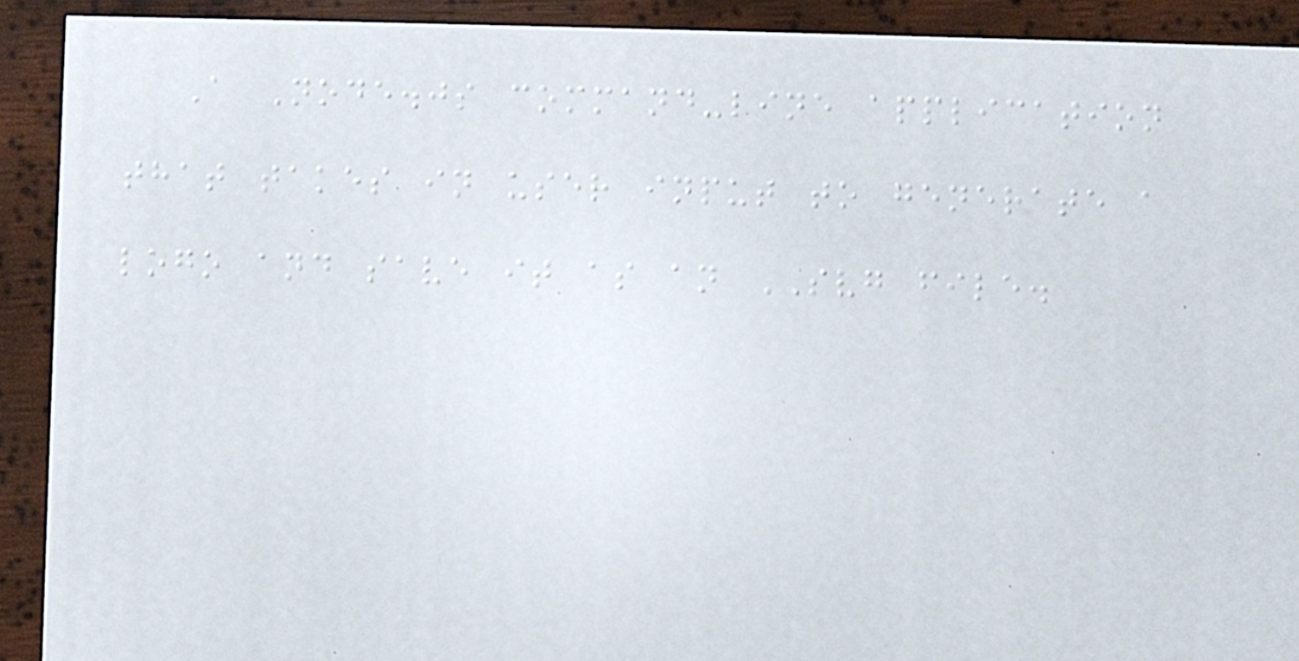A Node.js command-line application
that takes in user input to generate a
logo and save it as an SVG file.
